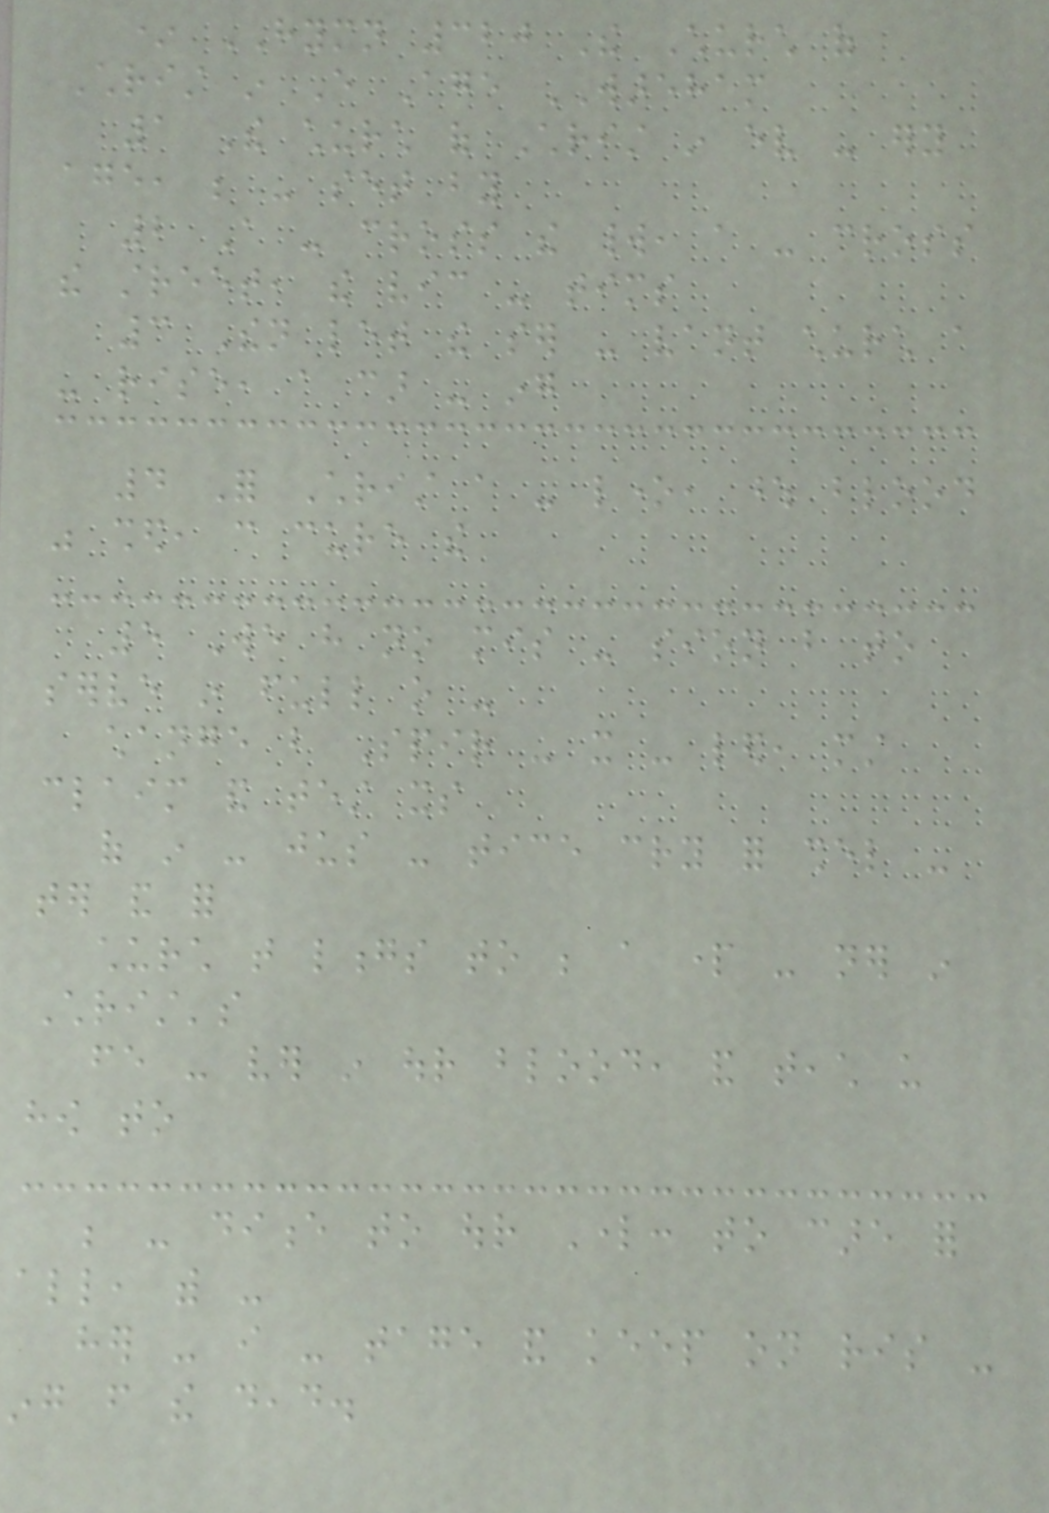* HYMN 320 The Church of
Christ in Every Age WAREHAM
1 The church of Christ in ev - ery
age, be - set by
2 A - cross the world, a - cross
the street, the vic - tims
3 Then let the ser - vant church a
- rise, a car - ing
4 For Christ a - lone, whose blood
was shed, can cure the
5 We have no mis - sion but to
serve in full o -
change but Spir - it - led, must
claim and test its
of in - jus - tice cry for shel -
ter and for
church that longs to be a part - ner in
Christ's
fe - ver in our blood, and teach us
how to
be - dience to our Lord: to care for
all, with -
her - i - tage and keep on ris -
ing from the dead.
